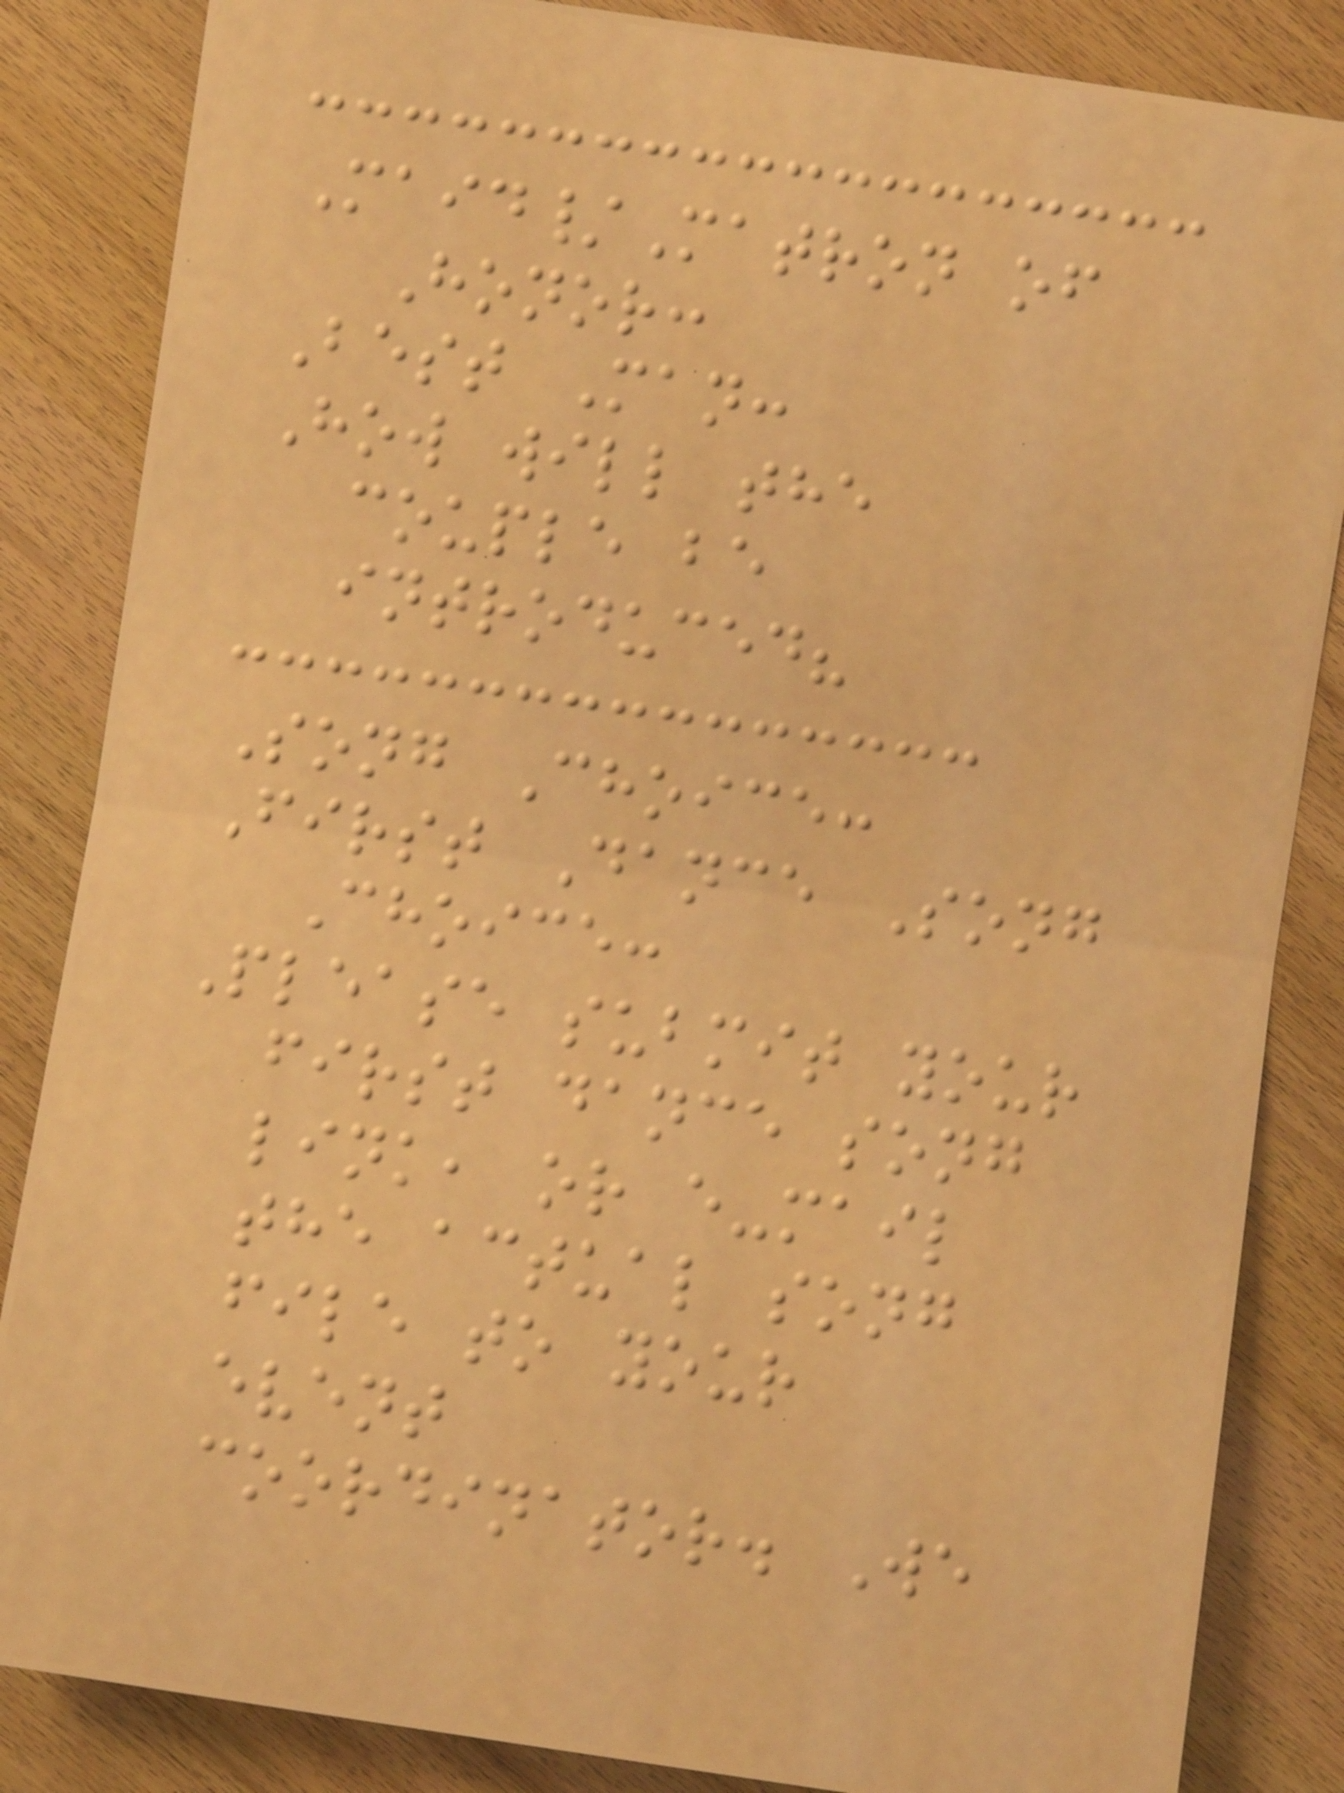Maid/Matron of
Honor:
Best Man:
How will the
couple be
introduced?
Song Choice:
First Dance Song
Choice:
Please submit your
first dance song
link, or e-mail
the actual song
file to your
event
coordinator. We
